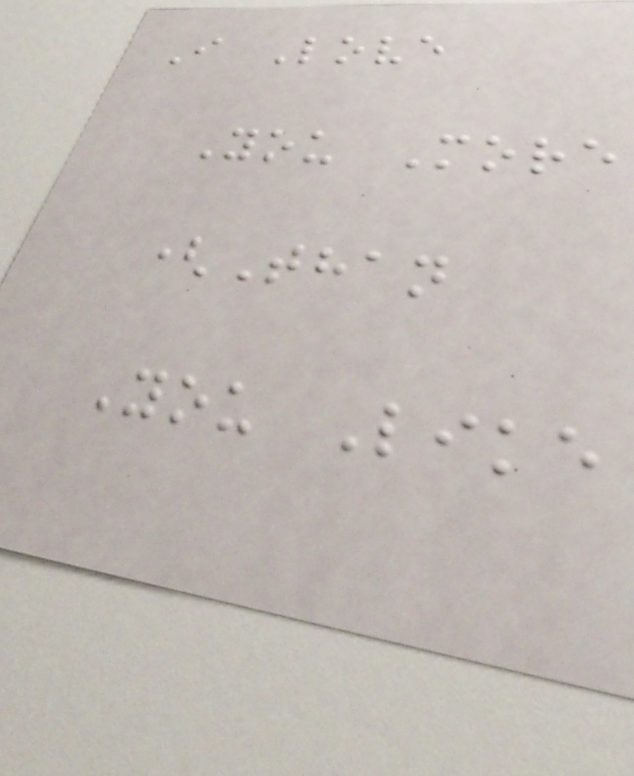I Love
You More
(Than
You Like
